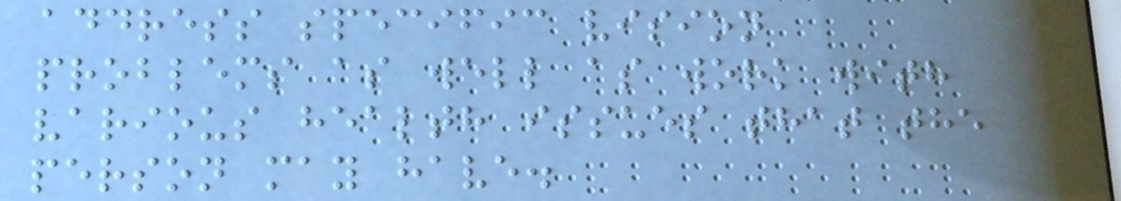address specific vision
problems as well as work with
various health issues that the
person may have.
